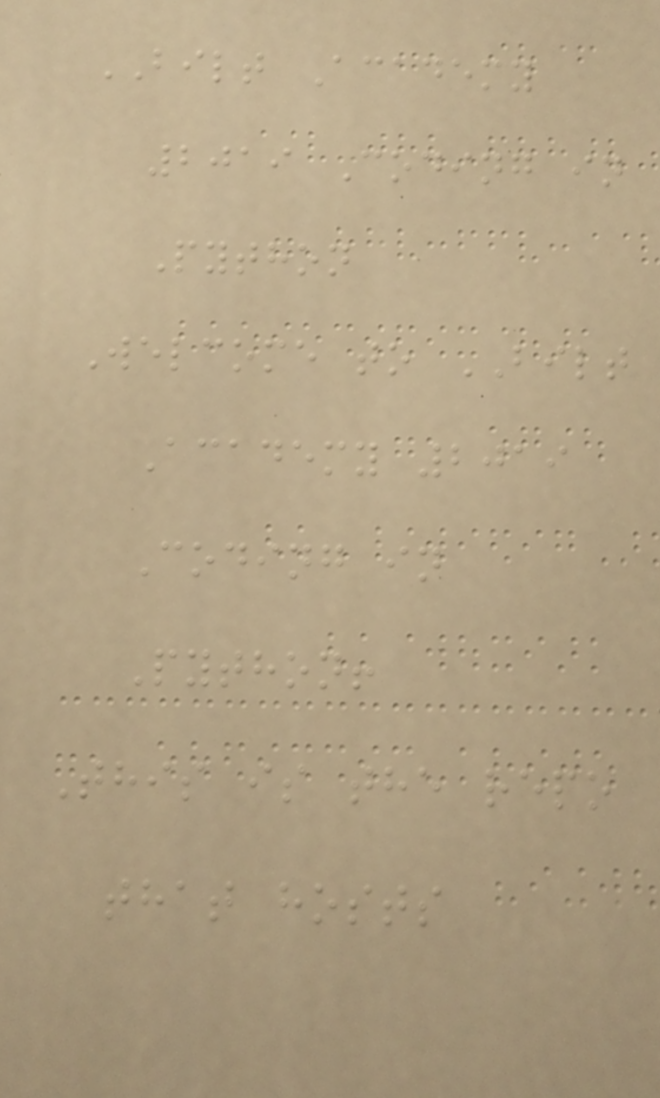BILT Academy
2019 Coding in
Python
Welcome to BILT
Academy 2019
Coding in
Python!
This is the repo
that hosts
